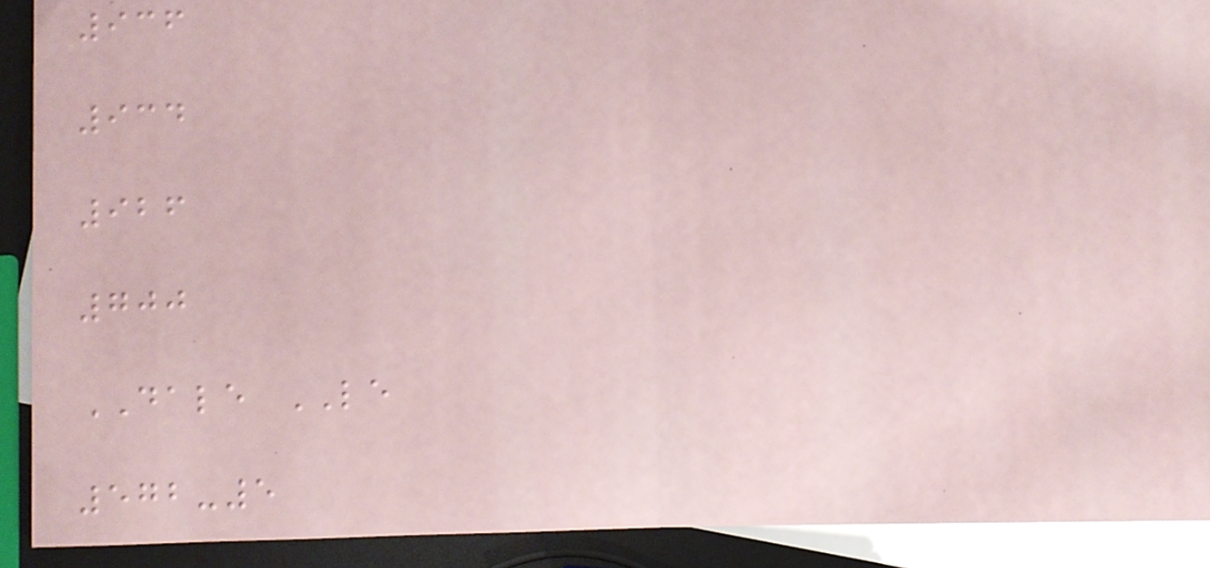936
934
926
700
DALE LE
572-5
